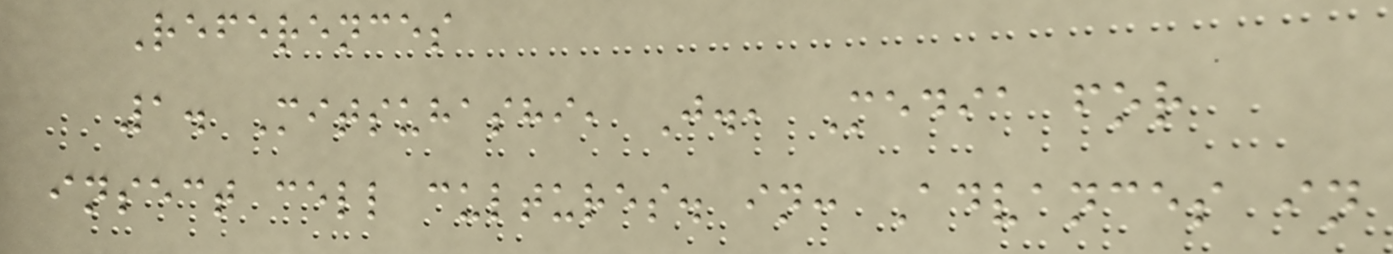References
1. Mitsuhashi, J., Media for
insect cell cultures. in: Advances in
